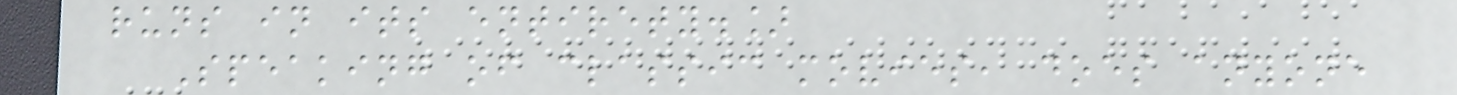runs in its entirety.]
Speaking of classic movies, does anyone
